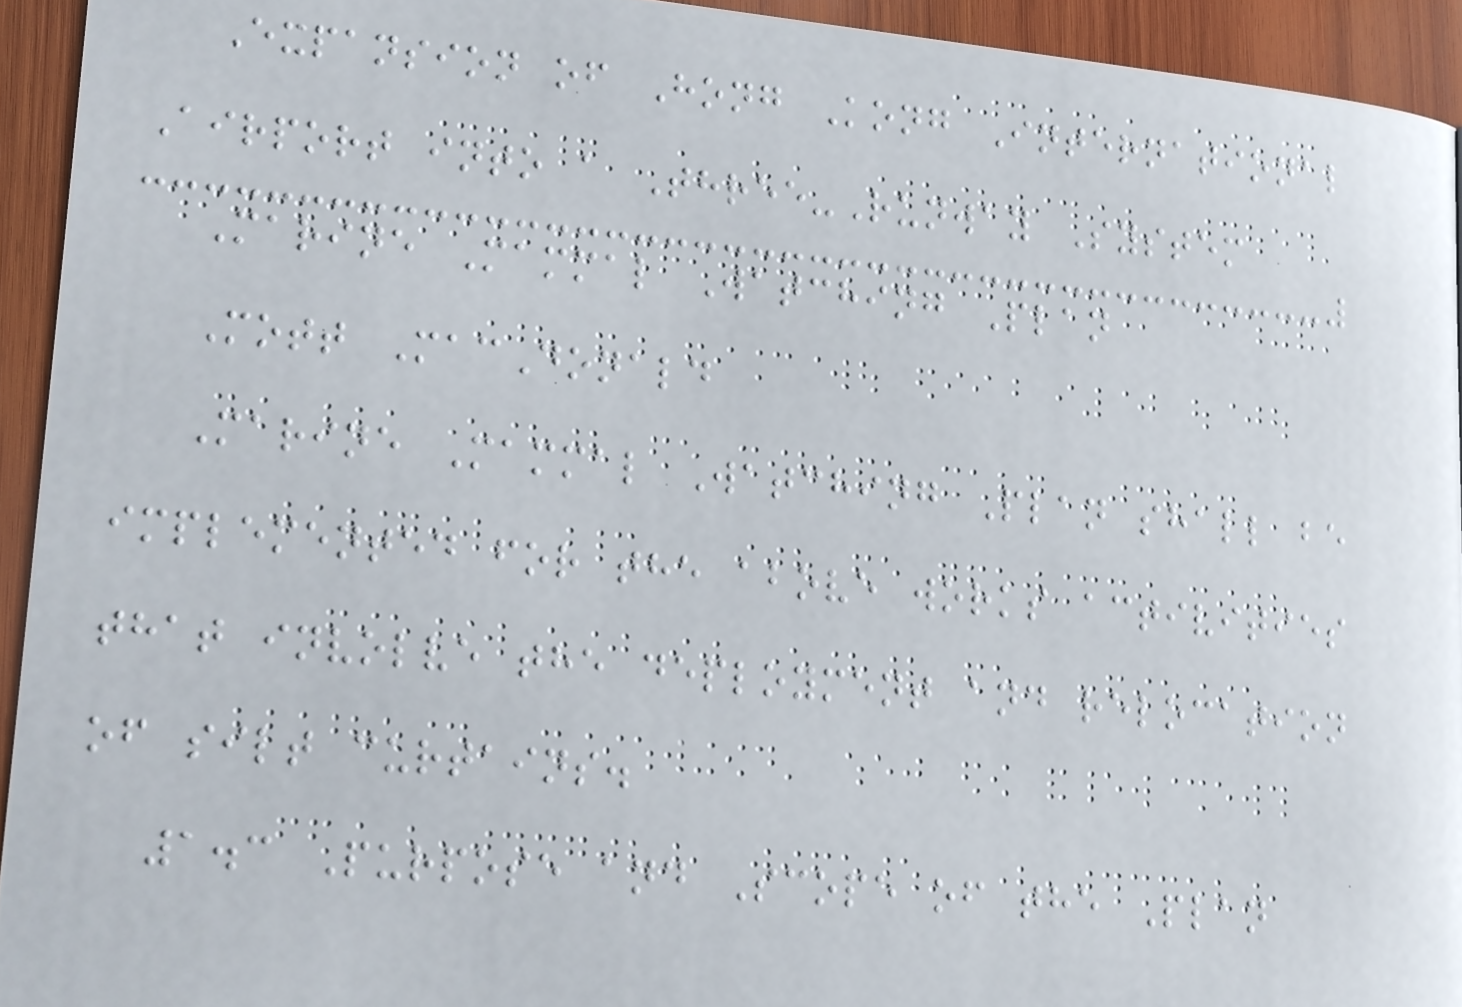Expansion of Hong Kong International
Airport into a Three-Runway System
Marine Mammal Watching Plan
Mott MacDonald
Marine Mammal Watching Plan shall be
implemented for the above works activities
that involve the deployment and relocation
of silt curtains.
1.3 Purpose and Scope of the Plan
